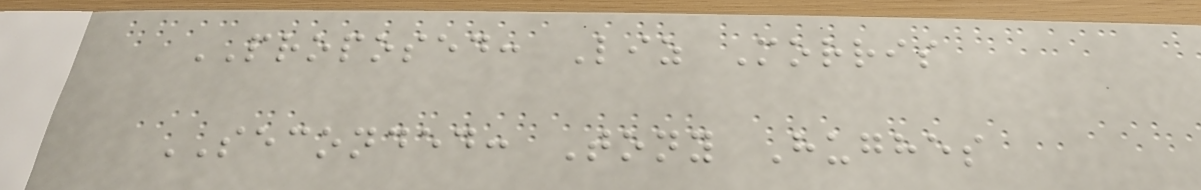PROPOSED: Liz Morris
SECONDED: Tony Hughes
